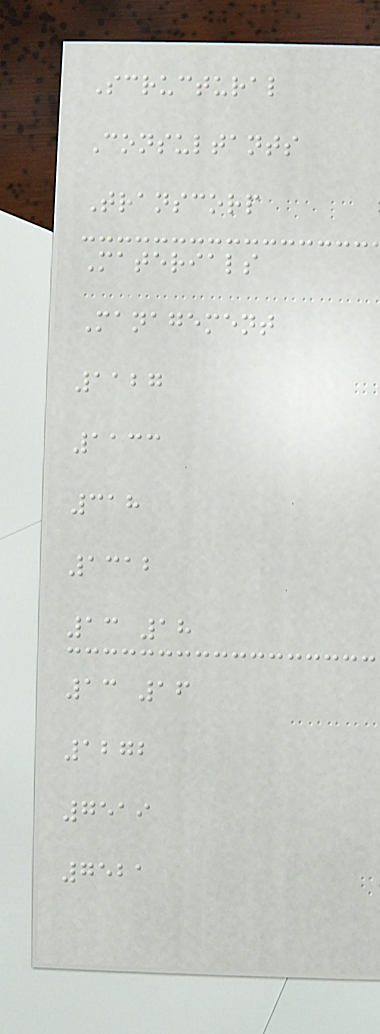Scructural
Consultants
Transcorp
Materials
Management
1127
1133
318
1312
13 18
13 16
1272
7519
7521
